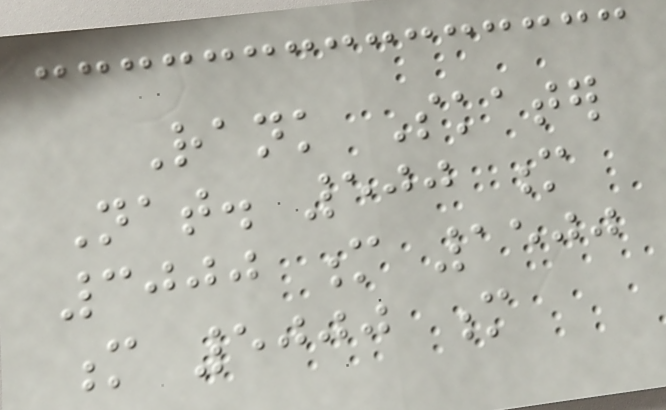Rank Skater
Nat. 500 m
3000 m 1500
m 5000 m
